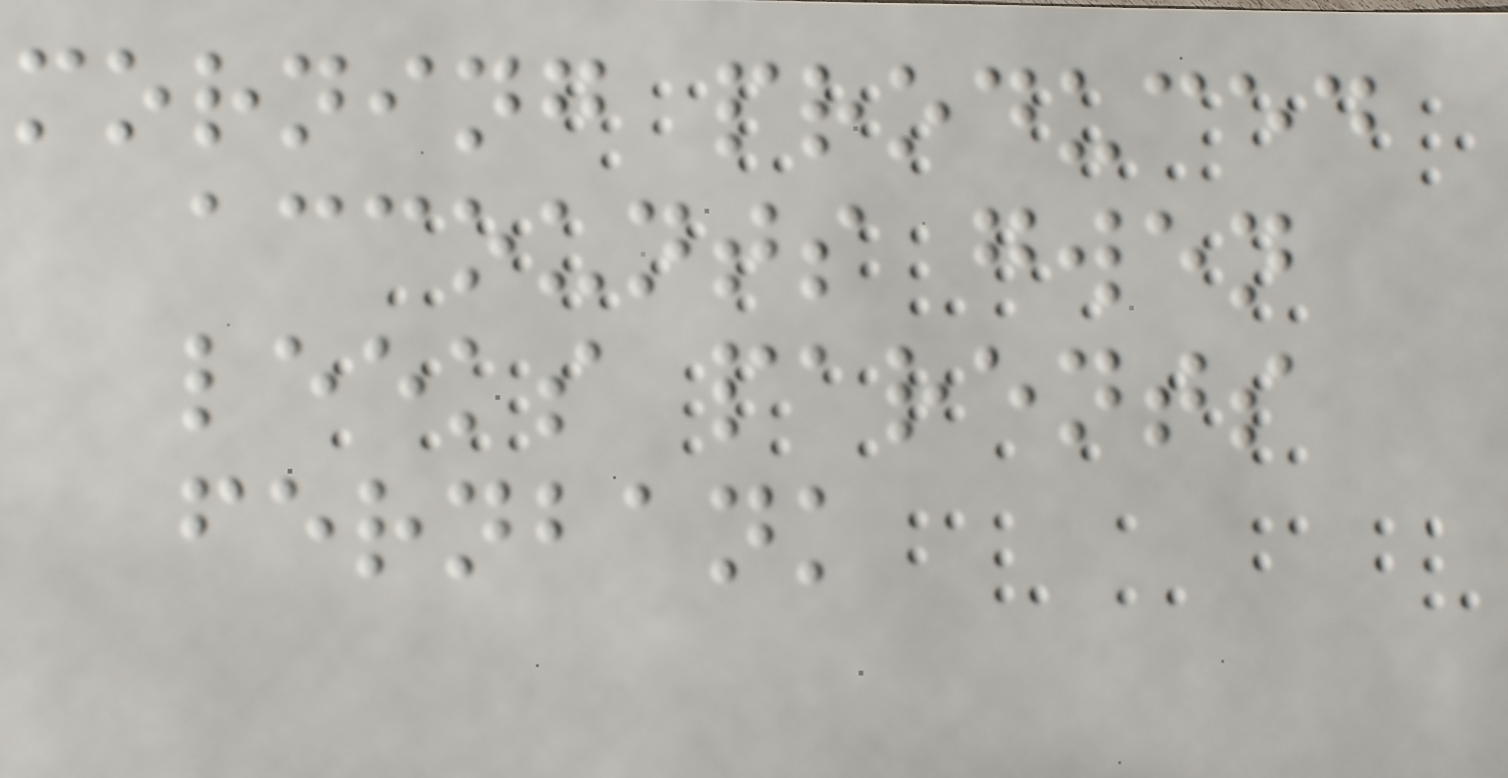morning produced
accounts gwen
leeks parents
fernbank
